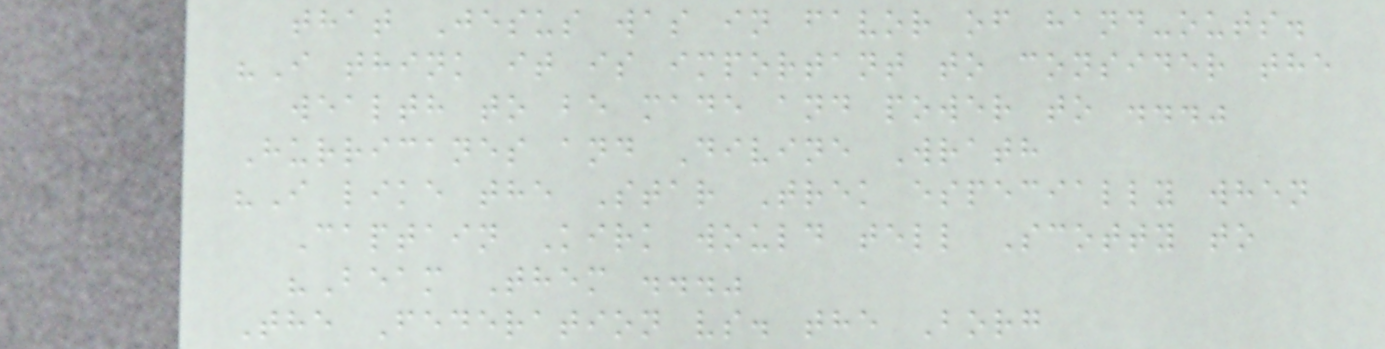that Jesus was in favor of hand-outs.
"I think it is important to consider the
wealth to be made and power to ..."
Hurricanes and Divine Wrath
"I like the Star Trek especially when
Captain Kirk would tell Scotty to
"Beam Them ..."
The Federation vs. the Borg
